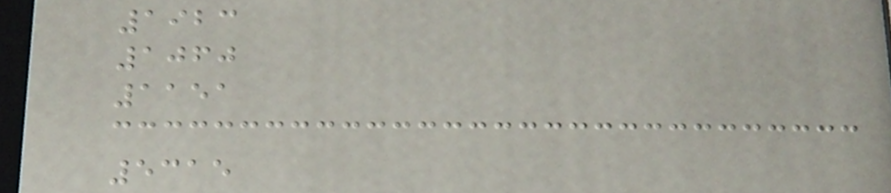1923
1060
1151
5315
